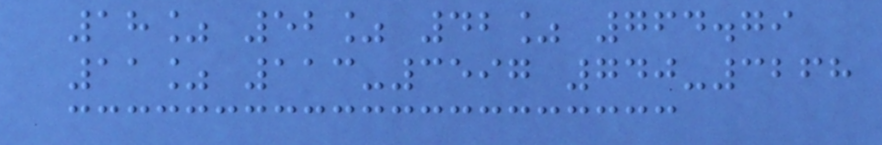18% 52% 42% 764.79
11% 113-3597 740-3268
